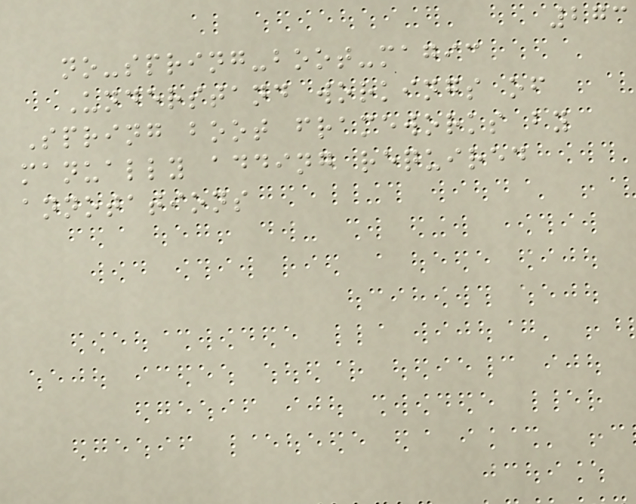273
no-spring-boot-magic
Understand workings of
Spring boot frameworks by
manually adding required
annotations
